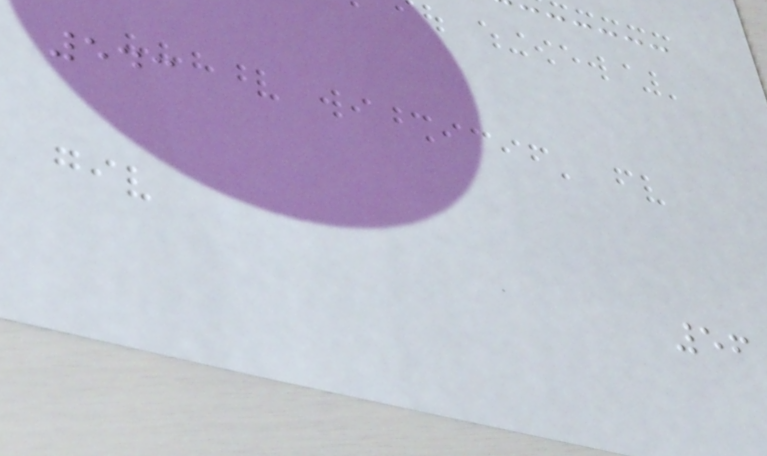543
56
